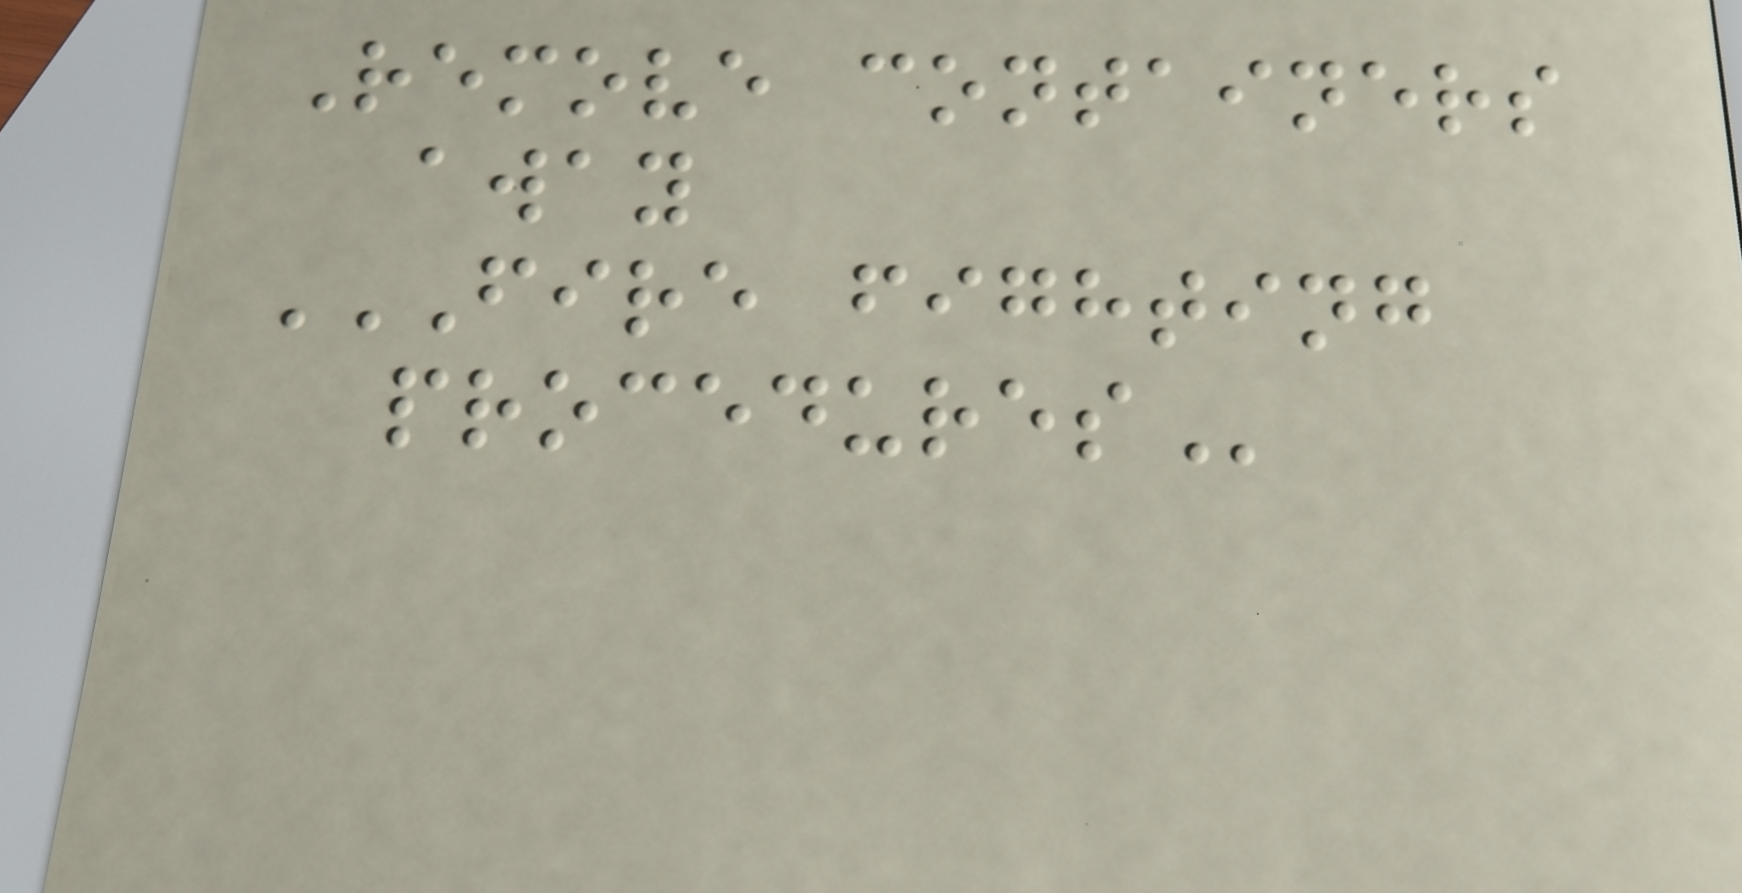Remove containers
away
FIRE FIGHTING
PROCEDURES
